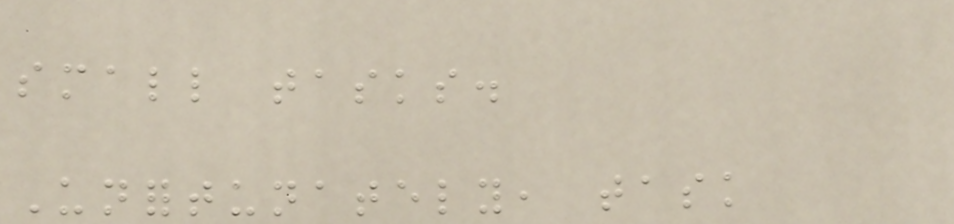small tasks.
Unfortunately, task
